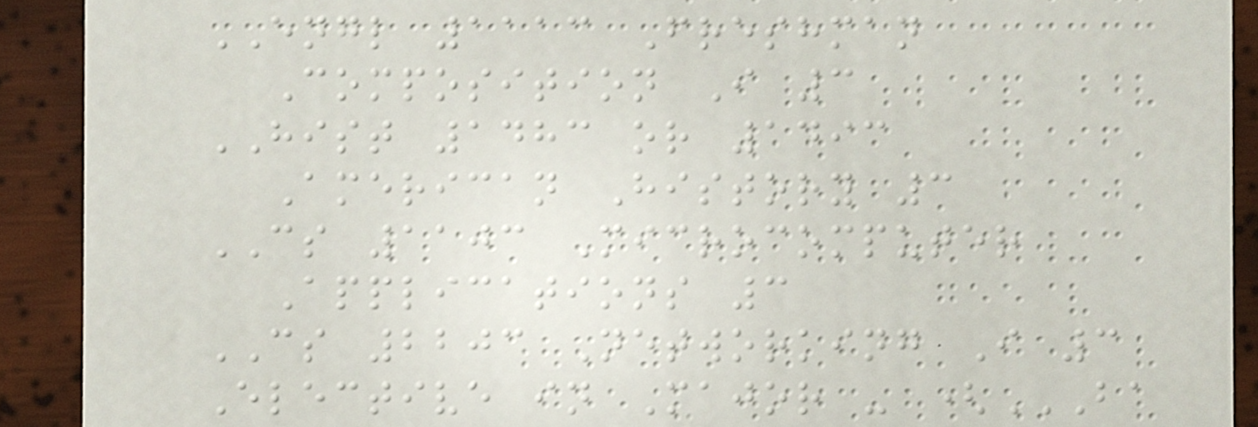ENGL 1113 Freshman
Composition I 3
HIST 1483 or 1493
American History 3
CS 1103 Microcomputer
Applications 3
CS 2203 Networking I 3
Elective in Major - (BA
